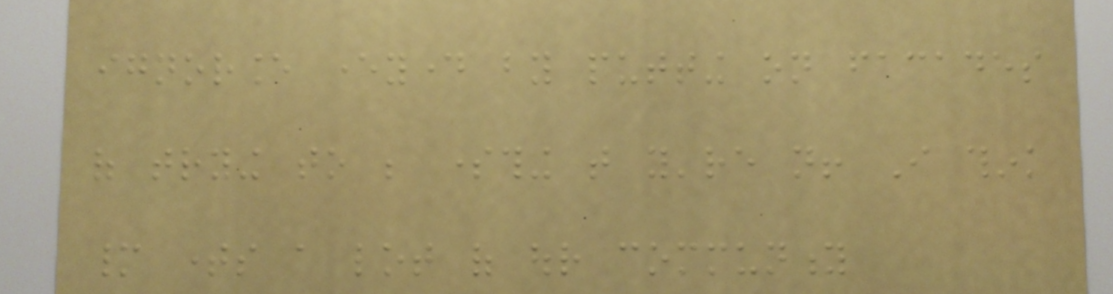ignorance everyday by putting on facades
of trying to be something that you're not! I think
many times a lot of our community
